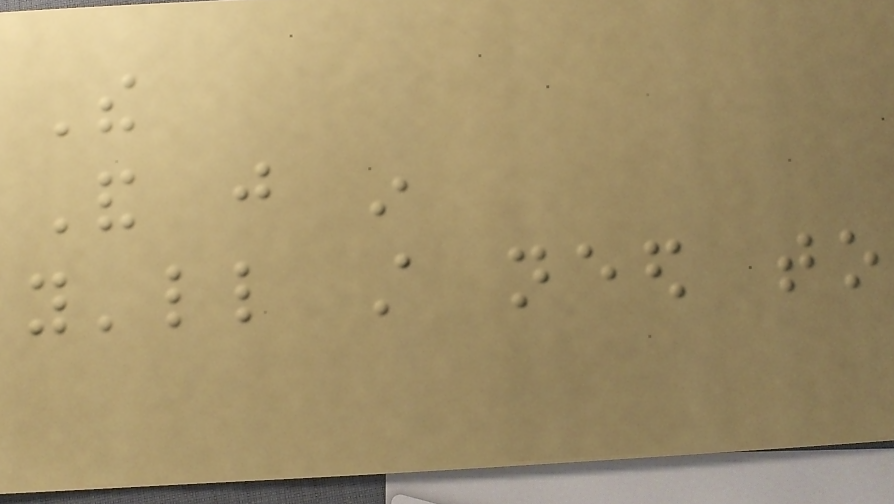The
And just in
you'll still need to
